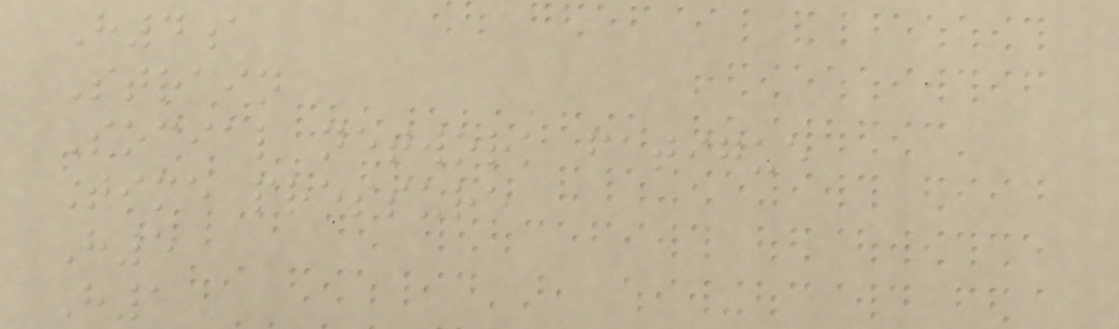H4a
Strain
Social network fatigue
Time pressure
H5
H1
